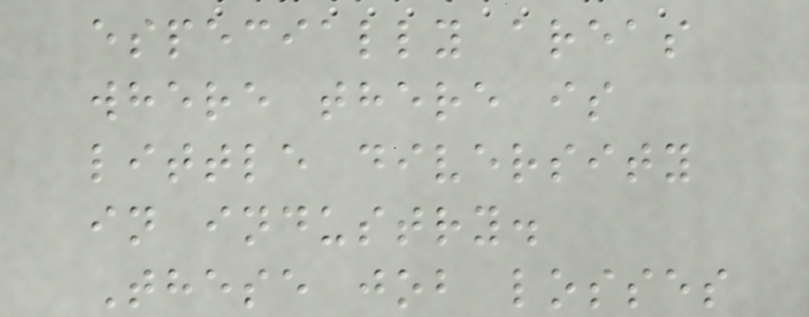especially areas
where there is
little diversity
in industry.
These job losses
